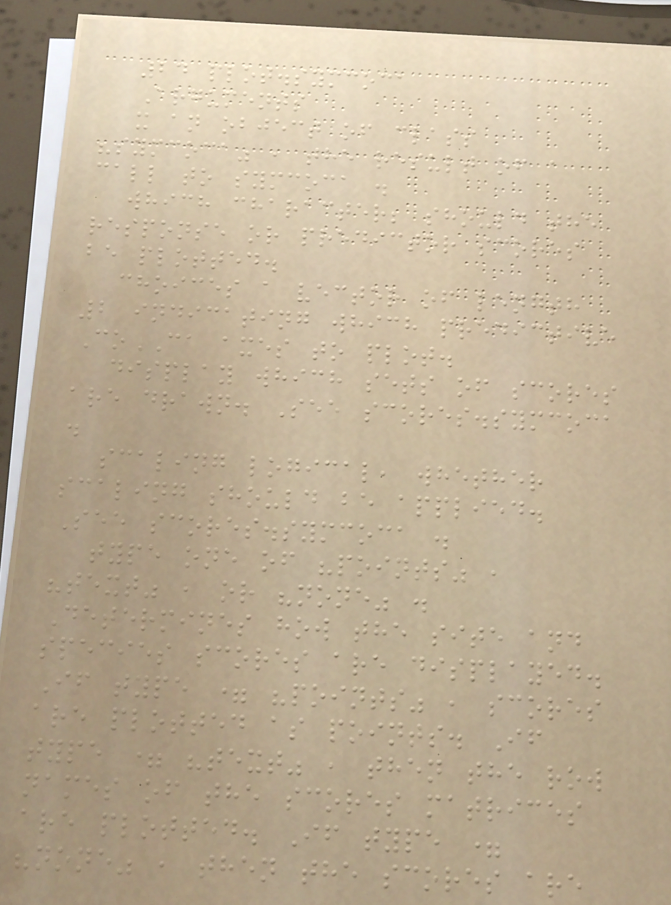24 plot.symcoca
Arguments
x an object of class
"symcoca" , the result of a
call to symcoca .
which character; should the
response or predictor scores
be plotted.
choices a vector of length
2 indicating which predictive
CoCA axes to plot.
display which sets of scores
are drawn. See scores.symcoca
.
scaling logical, whether
scaling should be applied.
See scores.symcoca .
type one of "points" ,
"text" , or "none" .
Determines how the site and
species scores are displayed.
If type = "points" , scores
are plotted as points. If
type = "text" , then the row
names of the scores matrices
are plotted. If type =
"none" , then the scores are
